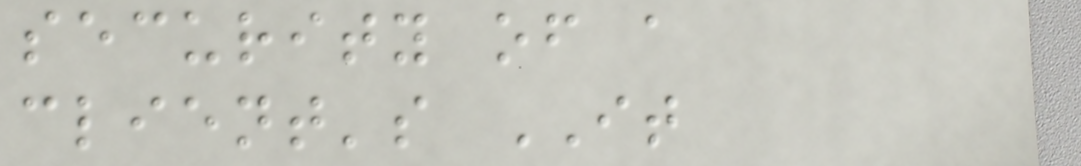security of a
client's IT
